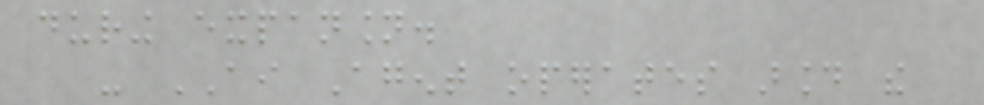during expansion.
- AI Agent operates around the
